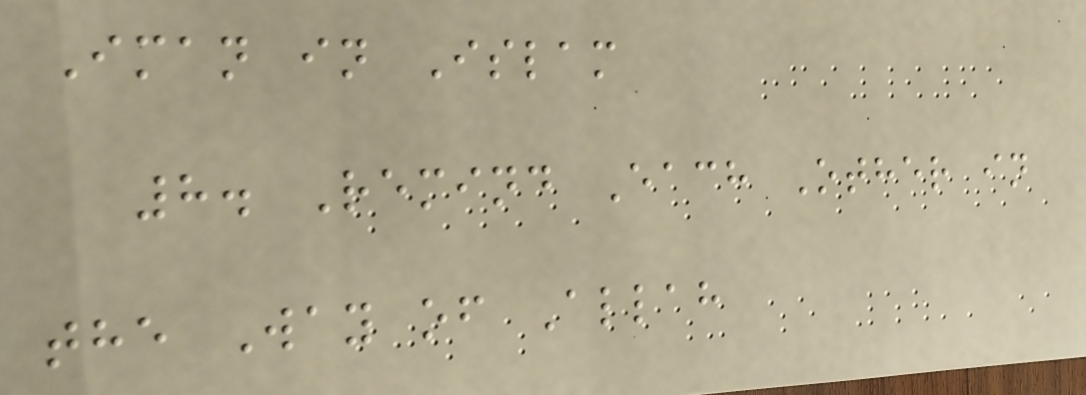Iman in Islam
8. Remind Each Other in
the Way of Allah
